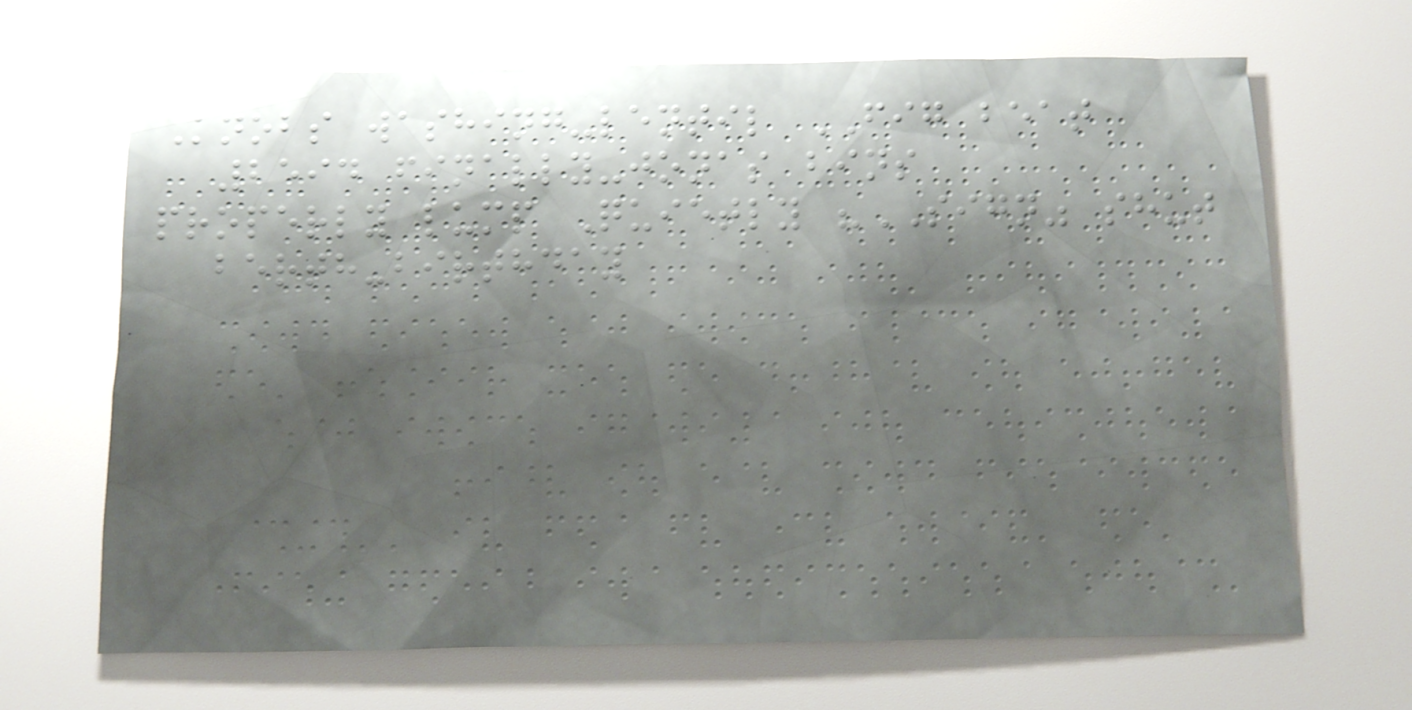Knobs washing-lentil FIG beat
2594 finally-jonas bins
properly lump Quietly "SIGN" shut
berth-birthday
